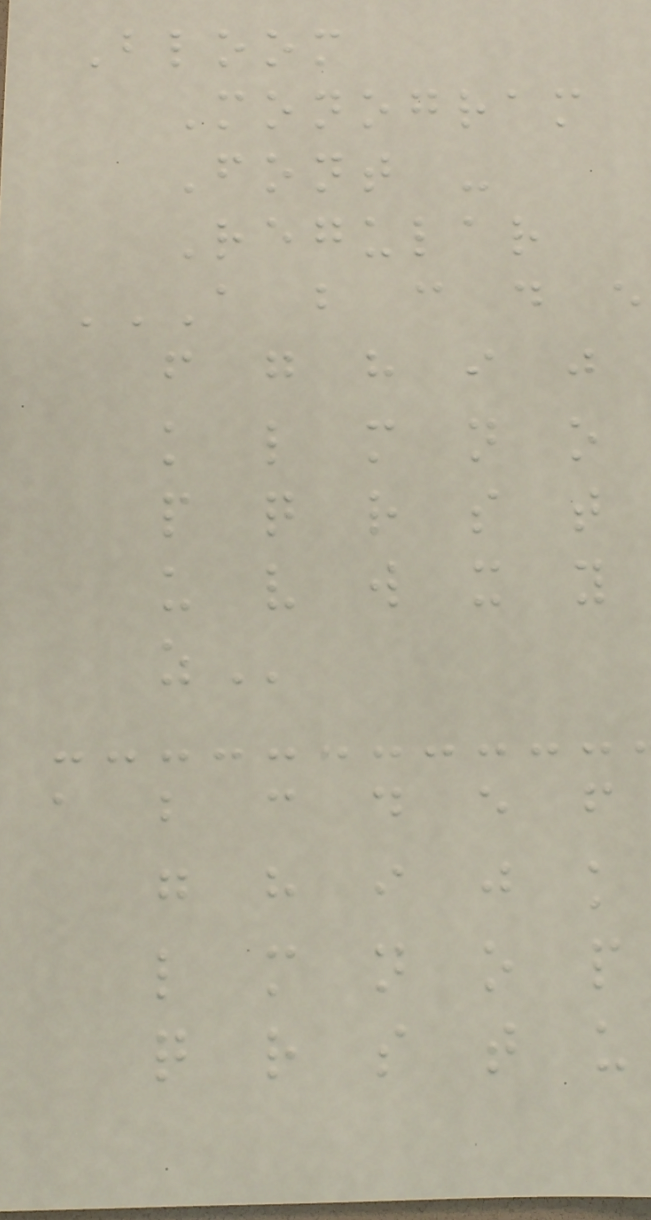Bloom
Monogram
Font -
Regular
A B C D E
F G H I J
K L M N O
P Q R S T
U V W X Y
Z
a b c d e f
g h i j k
l m n o p
q r s t u
